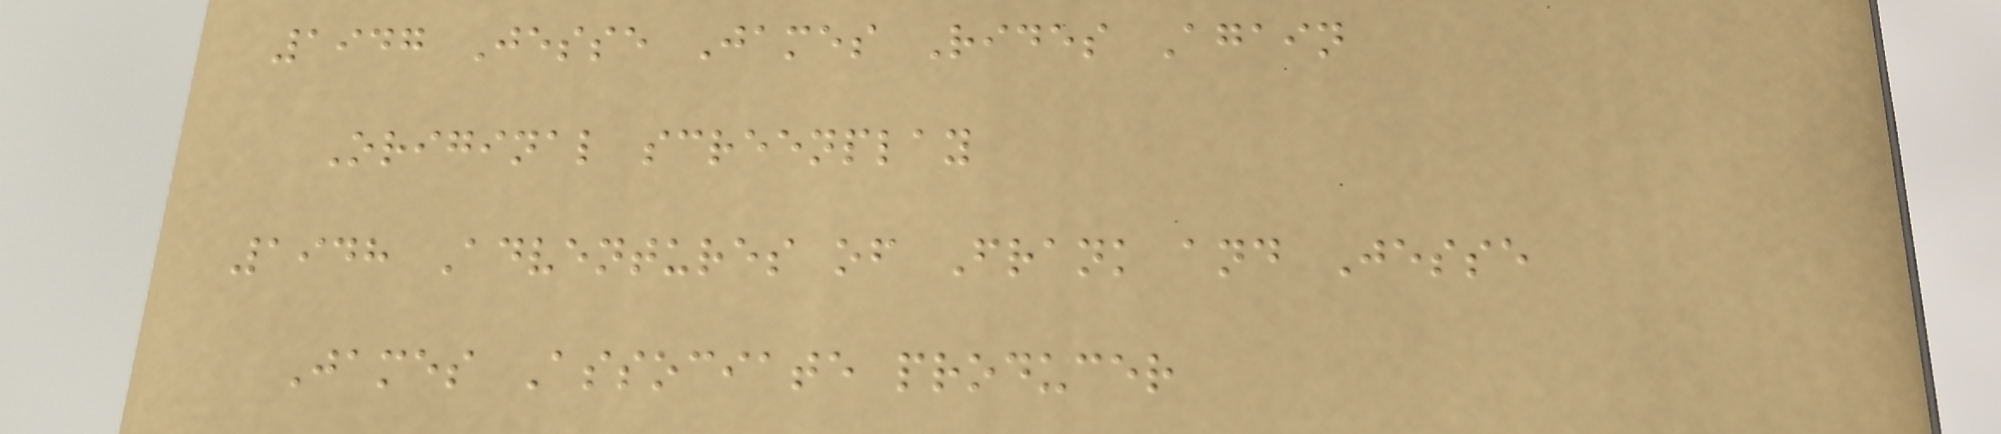1947 Jesse James Rides Again
Original screenplay
1948 Adventures of Frank and Jesse
James Associate producer
